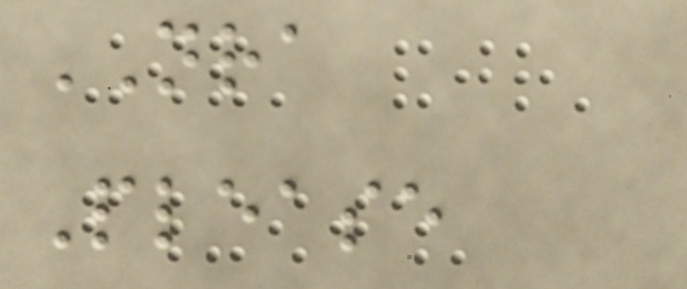NRA
Please
